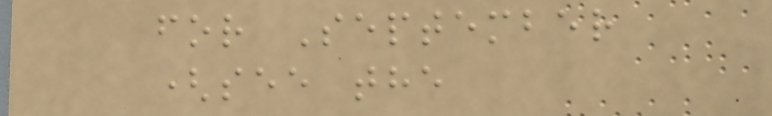for September
(see the
